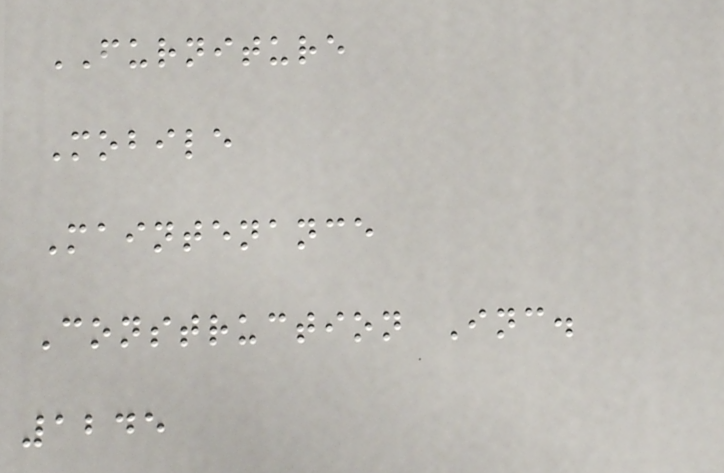FURNITURE
Mobile
Maintenance
Construction Inc.
1245
